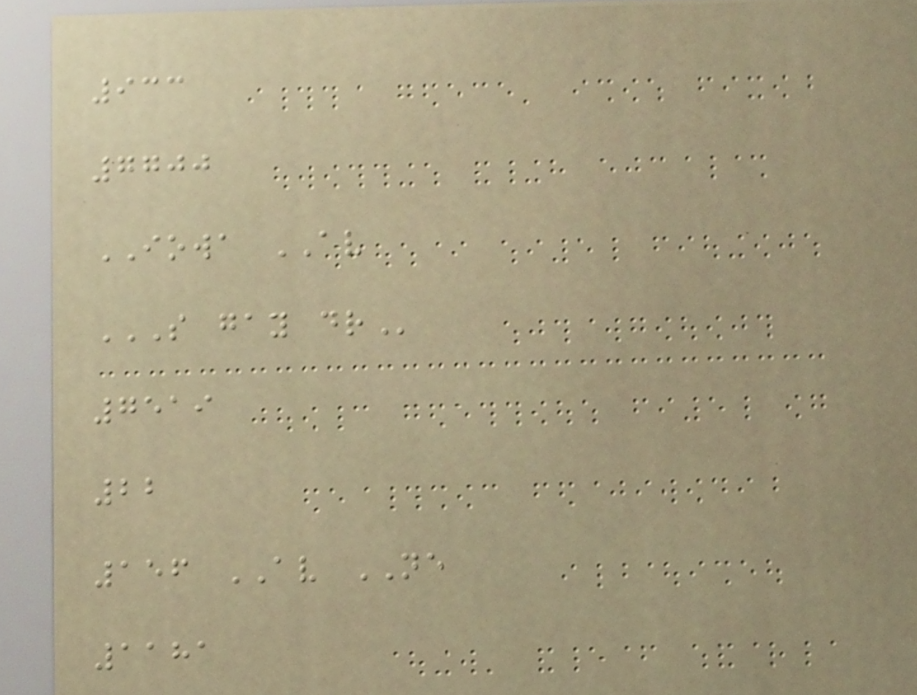933
7700
IOWA AV
S GAY DR
7519
22
156 AV NE
1181
